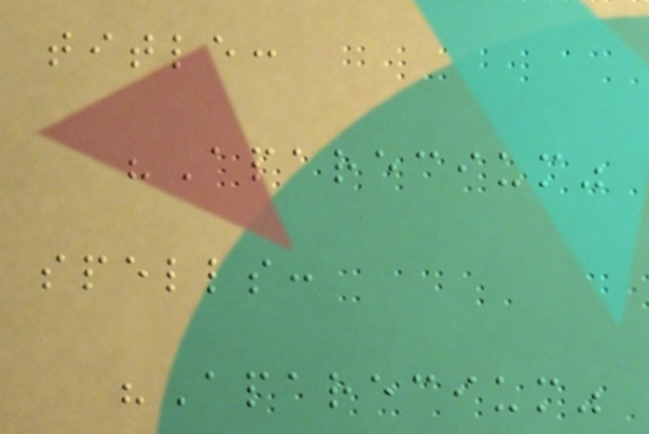title:
"Aparecium"
spells:
"Aparecium"
